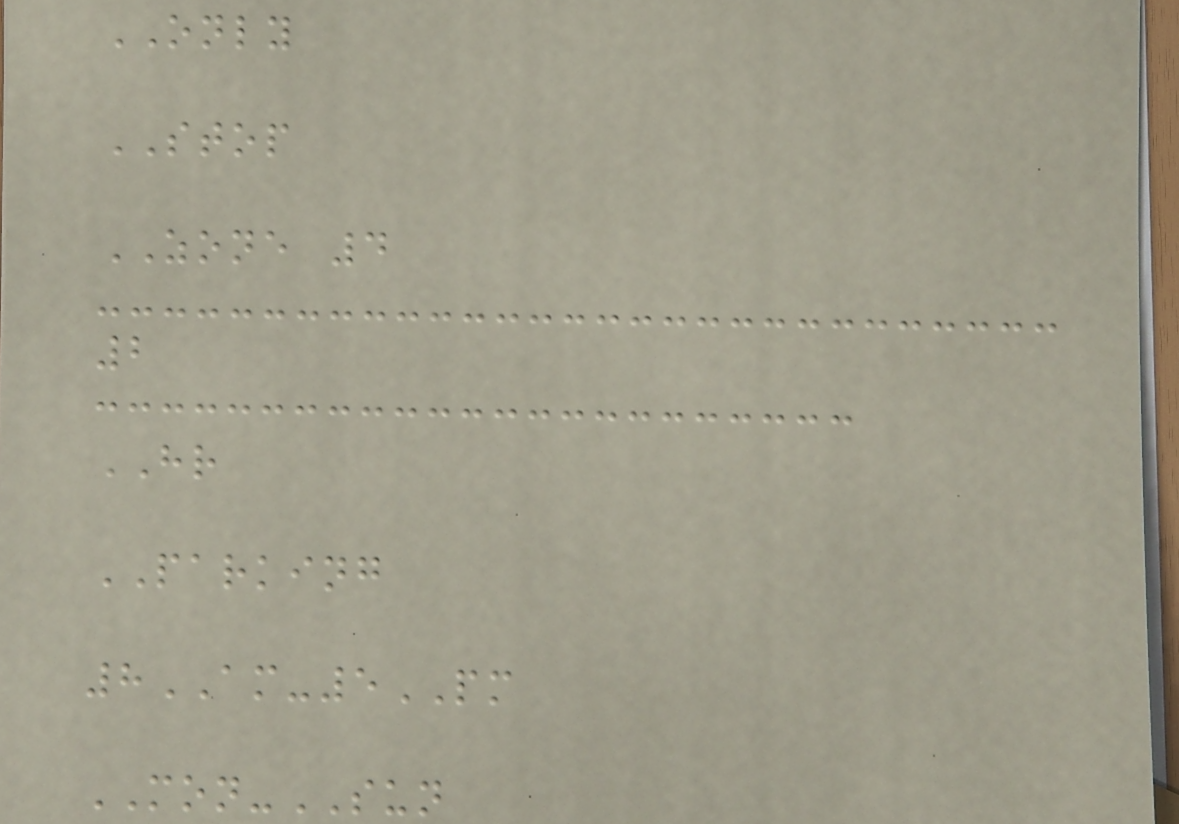ONLY
STOP
ZONE 4
2
HR
PARKING
8AM-5PM
MON-SUN
